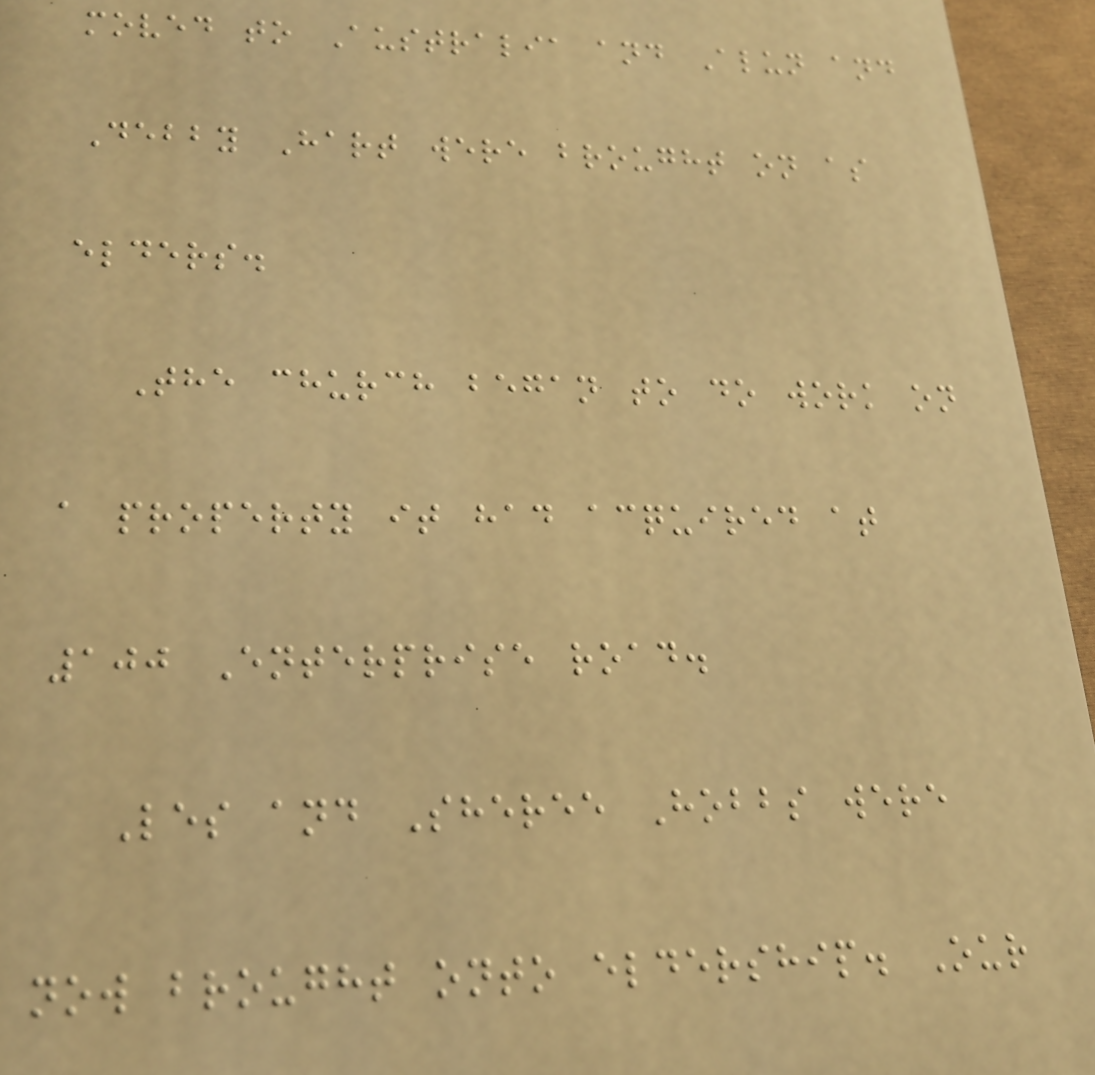moved to Australia and Alun and
Debby Hart were brought on as
elders.
The church began to do work on
a property it had acquired at
100 Enterprise road.
Les and Sheree Hobbs were
now brought onto eldership. Our
